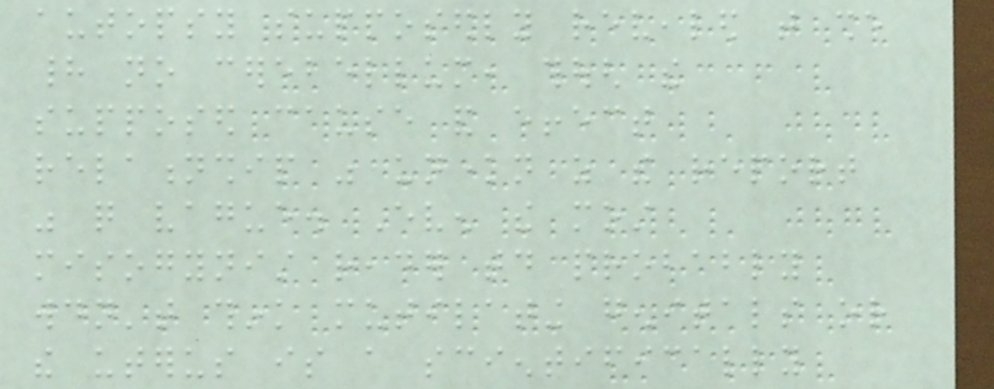autopsy supposedly revealed that she
had no cerebellum, though the
supposed cause and effect
relationship was unknown as the report
was quite vague. Even the most
misogynist reader today probably
wouldn't think mutilating genitals or
the uterus is a scientifically
